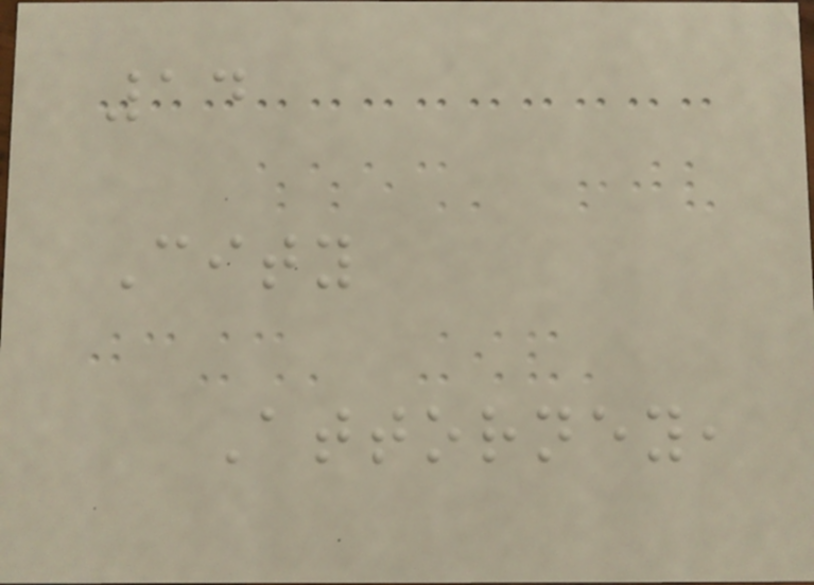14
City
Attorney,
